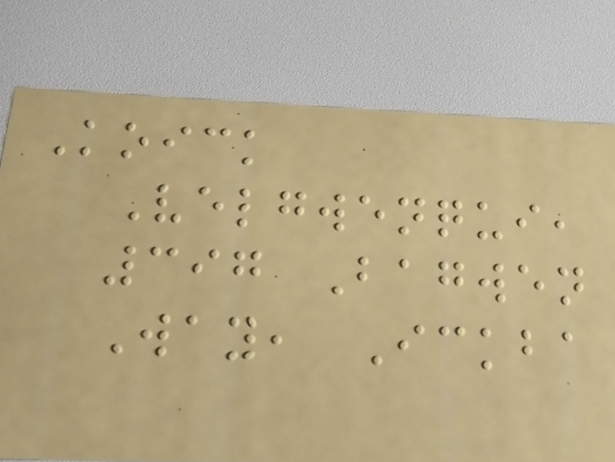Koick
Velgwenqui,
397 Bagwen
Way, Ickba
